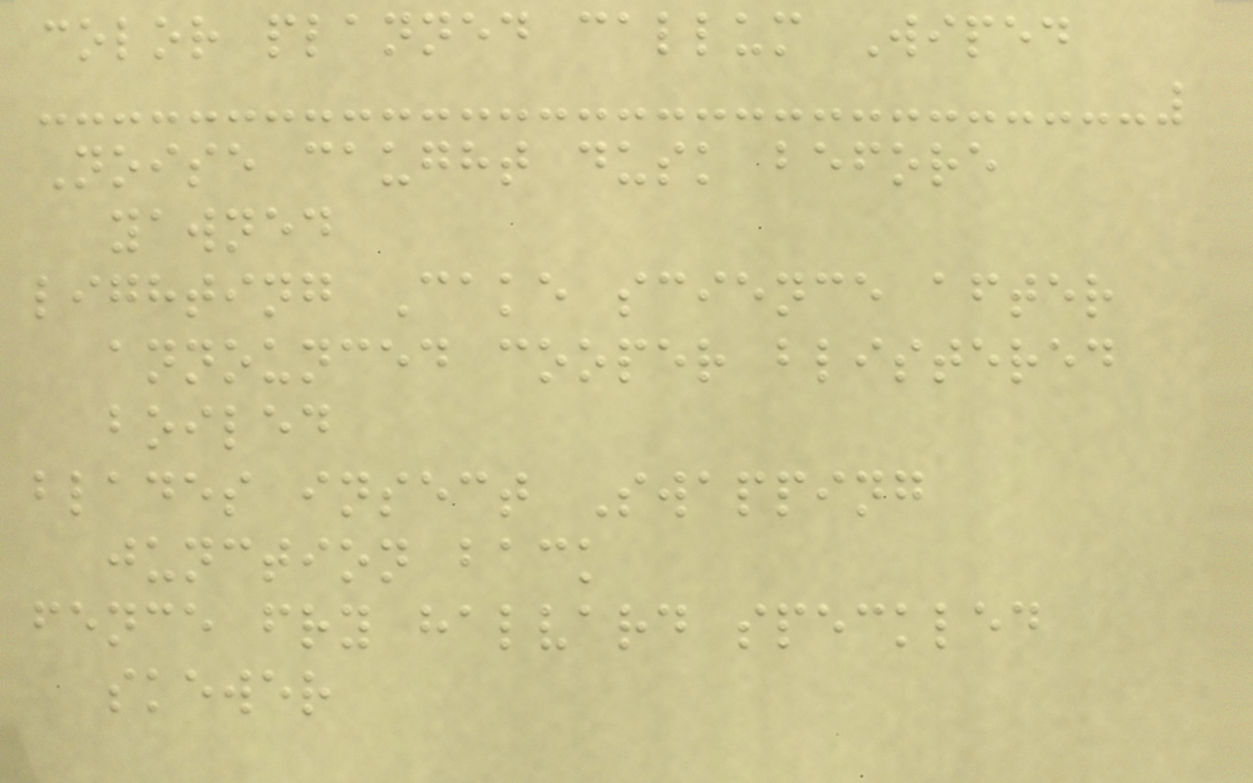color planned callum Wiped
Noise caught dusk before
yawned
lighting Cake science after
announced cooper blistered
boiled
blades insect Swapping
junction back
fence fry halvard speckled
skewer
